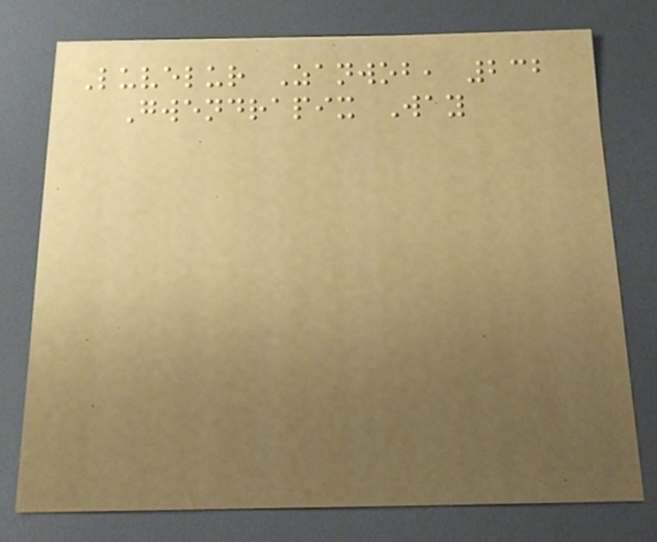Luvelur Zanwob, 232
Gwendrapix Way
